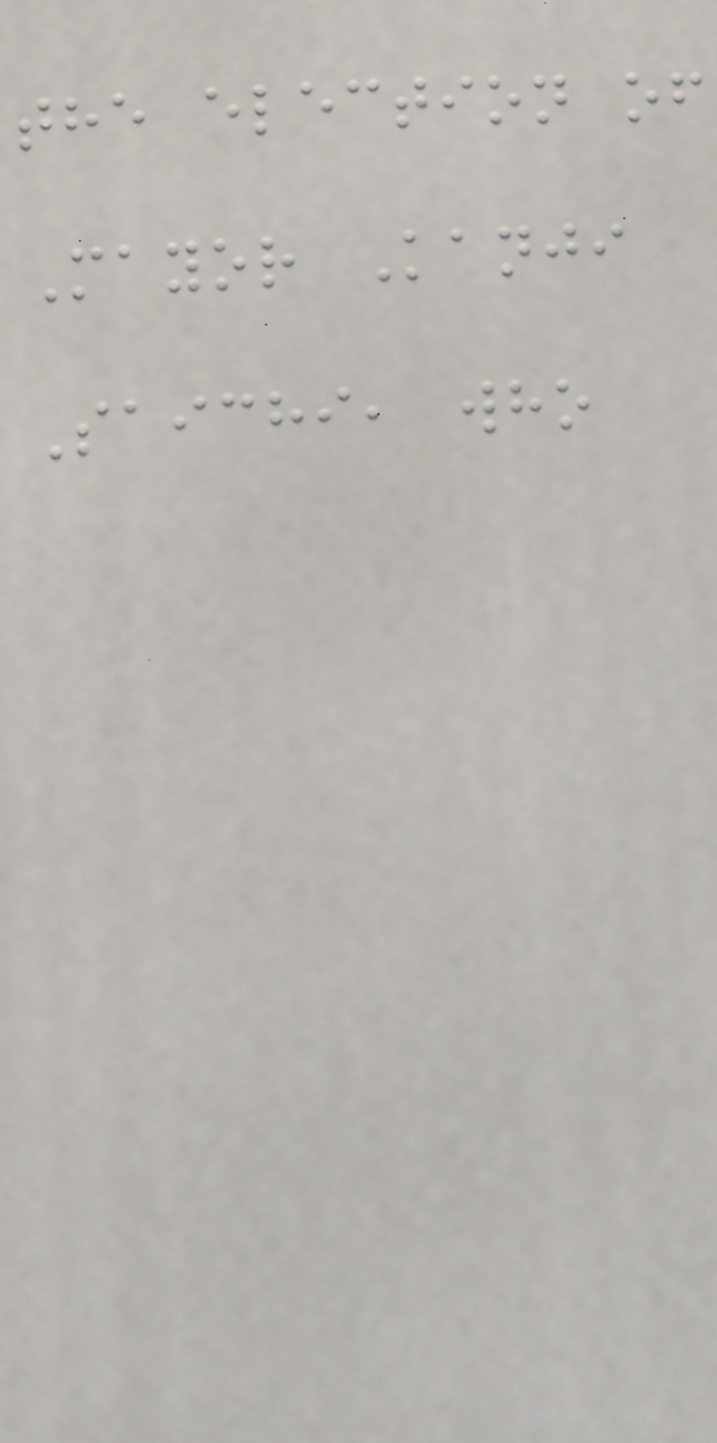the election of
Mayor Kanji
Saichi, who
